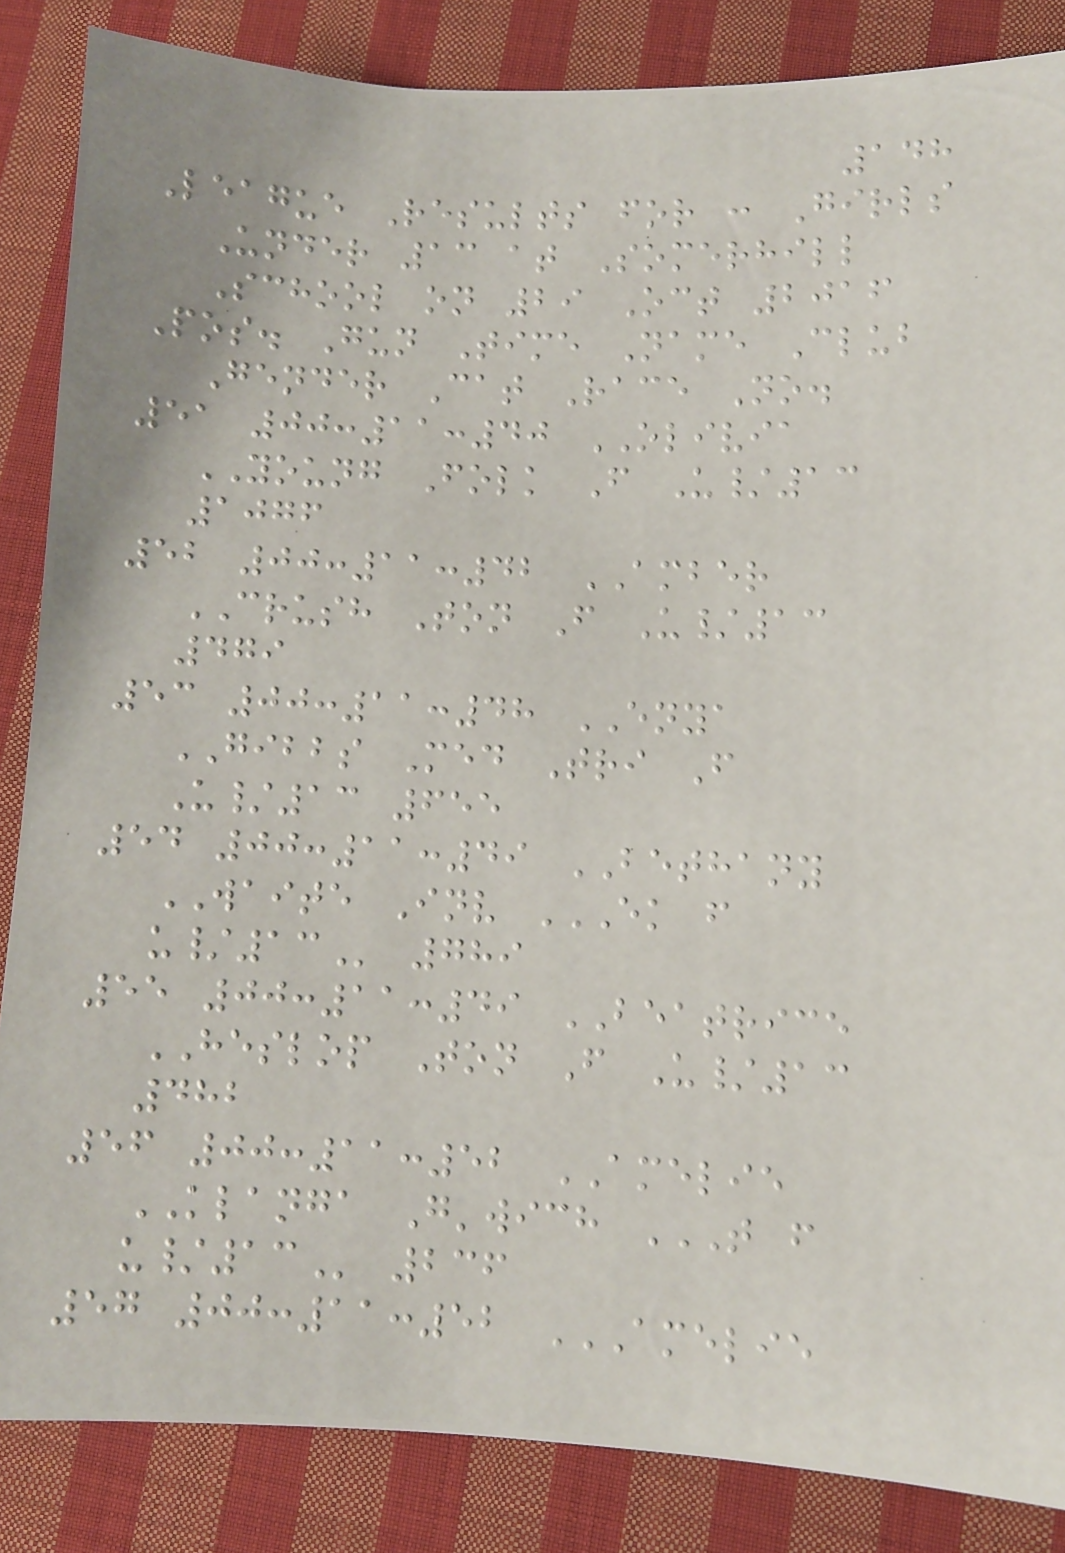148
League Results for : Girls
Under 13 at Somerhill
School on 29 Oct 2016
Pos. Gun Time Name Club
Gender Cat Race No.
51 00:11:40 OLIVIA
YOUNG Folk F U/13
1076
52 00:11:42 AMBER
CRUSH Ton F U/13
479
53 00:11:48 ENYA
GIBBS Med Tri F
U/13 655
54 00:11:49 BETHANY
WAITE Inv EK F
U/13 789
55 00:11:49 BEATRICE
HESLOP Ton F U/13
482
56 00:11:52 AMELIE
KLANGA G'wich T F
U/13 236
57 00:11:52 AMELIE
